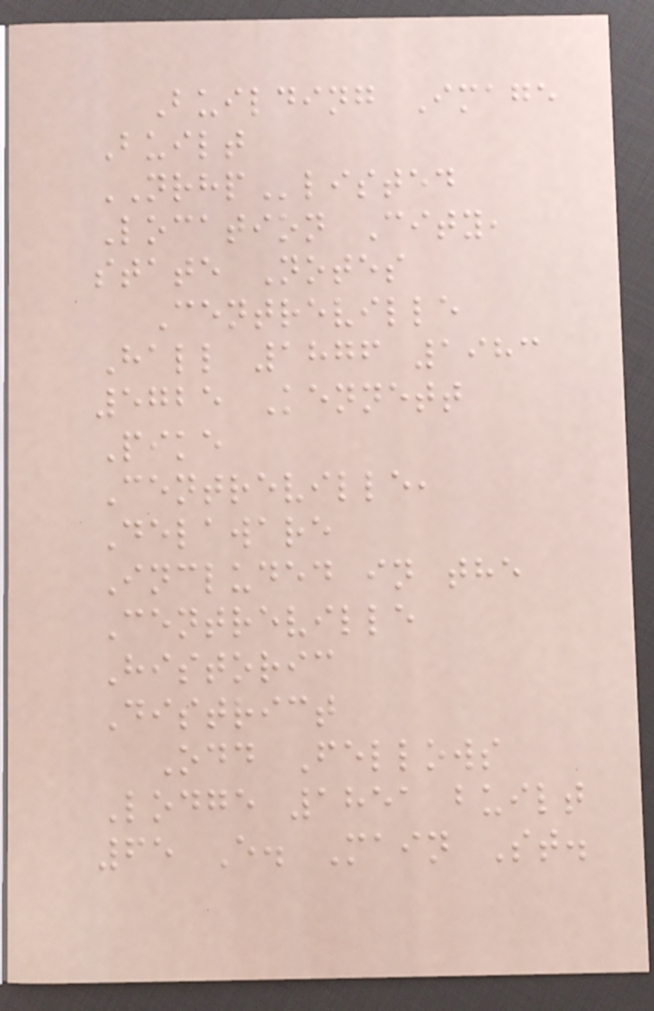Building Image
Built
NRHPlisted
Location City,
state Notes
Centreville
Hall 1876 1983
5725 Kennett
Pike
Centreville,
Delaware
Included in the
Centreville
Historic
District
Odd Fellows
Lodge 1851 built
65 E. Main St.
